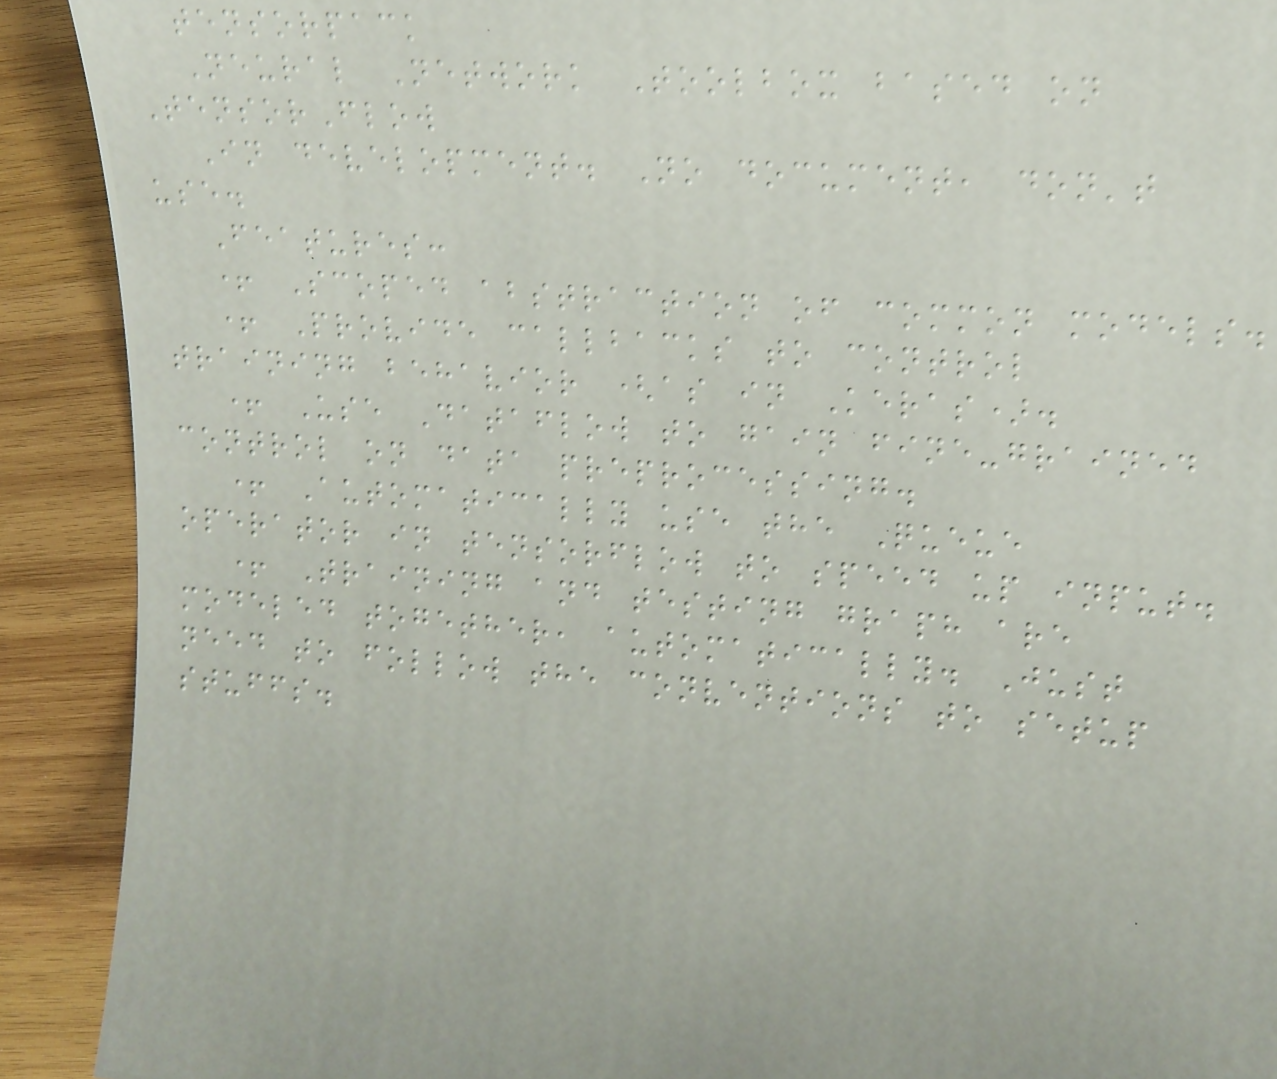tensorpack
Neural Network Toolbox based on
TensorFlow
In development. No document, don't
use.
Features:
+ Scoped abstraction of common models.
+ Provide callbacks to control
training behavior (as in Keras).
+ Use Dataflow to gain fine-grained
control on data preprocessing.
+ Automatically use the Queue
operator in tensorflow to speed up input.
+ Training and testing graph are
modeled together, automatically. Just
need to follow the conventions to setup
stuffs.
